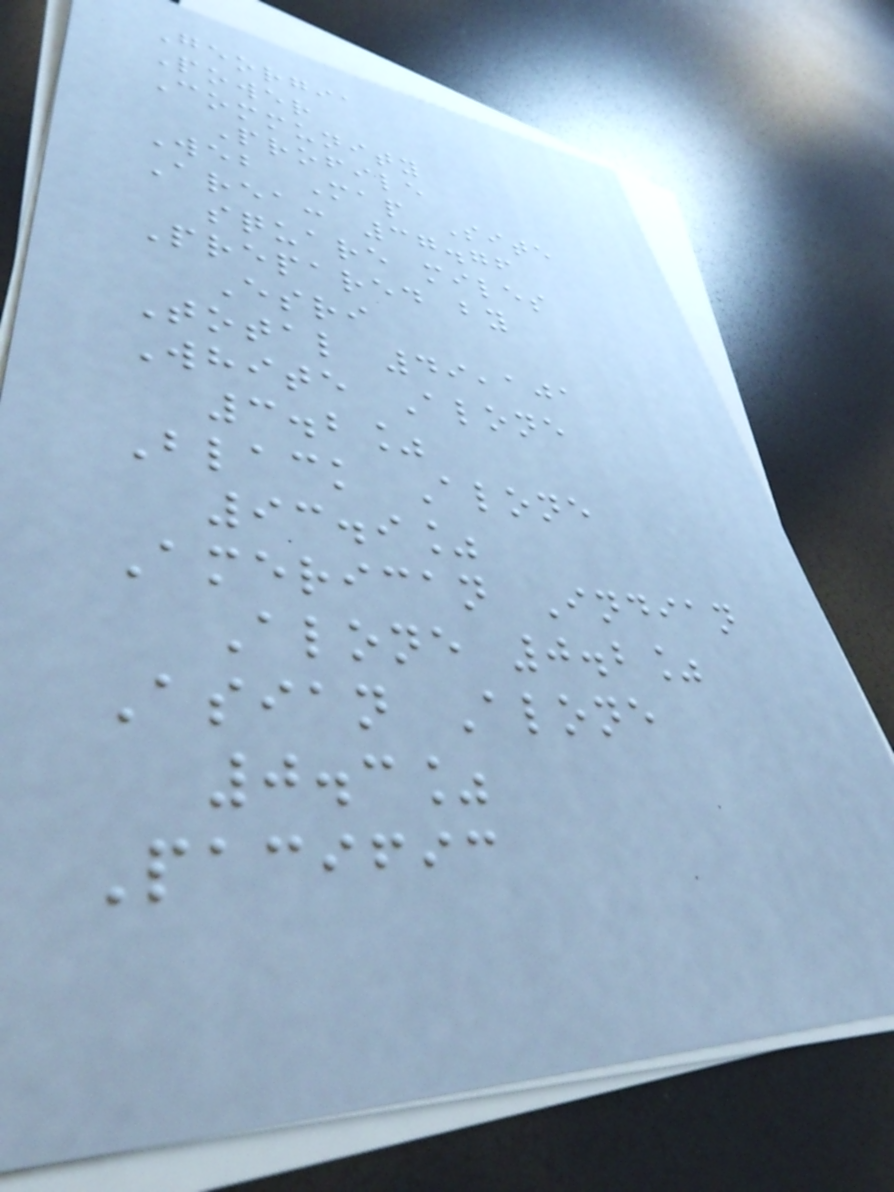Georgia
Power
Community
Profile
Web Map Site
Area: 37.76
square miles
Prepared by
Esri
Total 49,101
White Alone
3.2%
Black Alone
93.9%
American Indian
Alone 0.2%
Asian Alone
0.3%
Pacific
